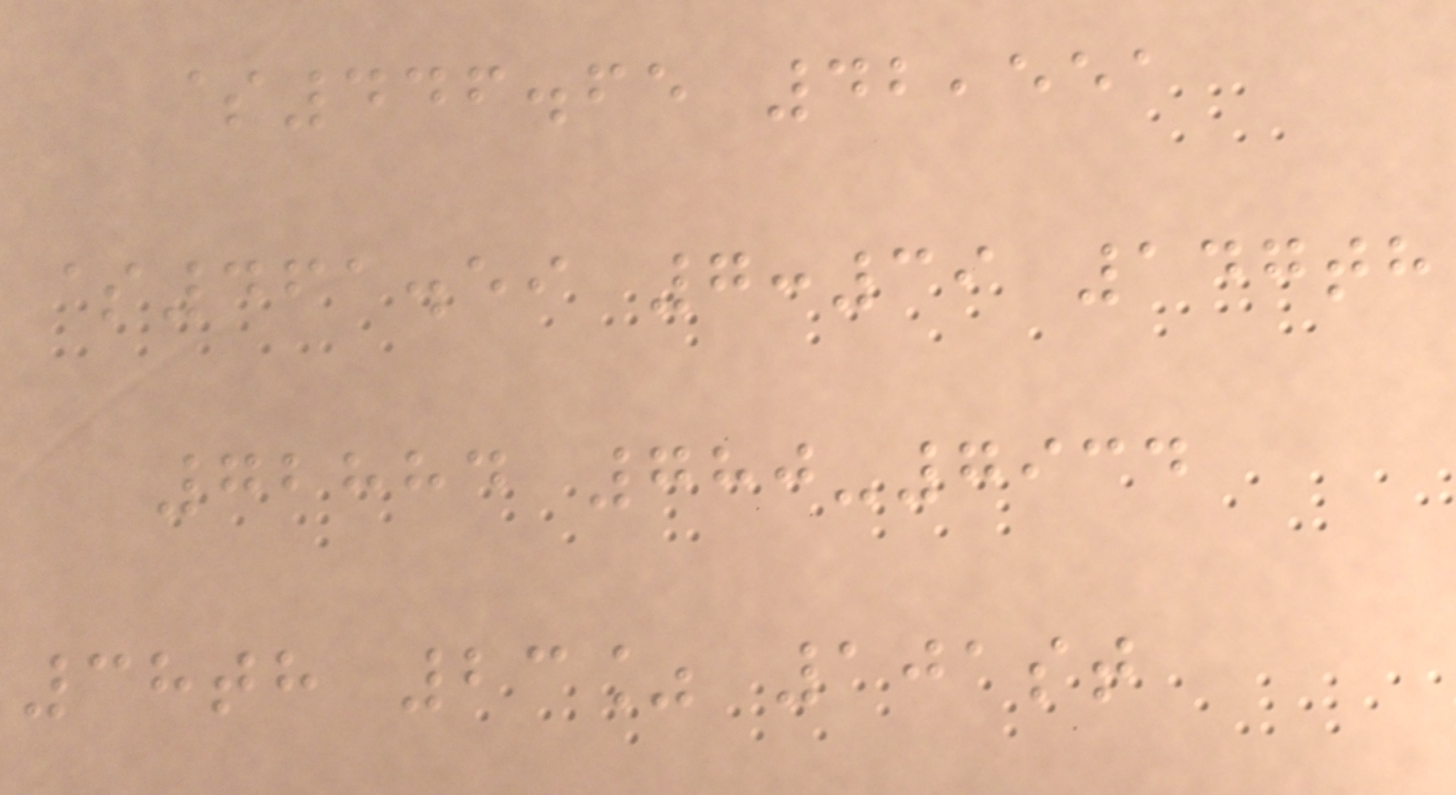$446.65 42,551
$461.59 7:39 147th
72884 780-7934
38th 23% 101st
